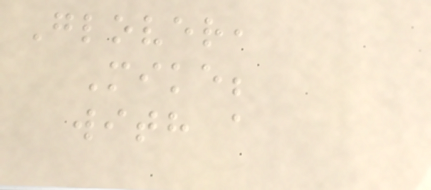Glover,
Mike;
with a
